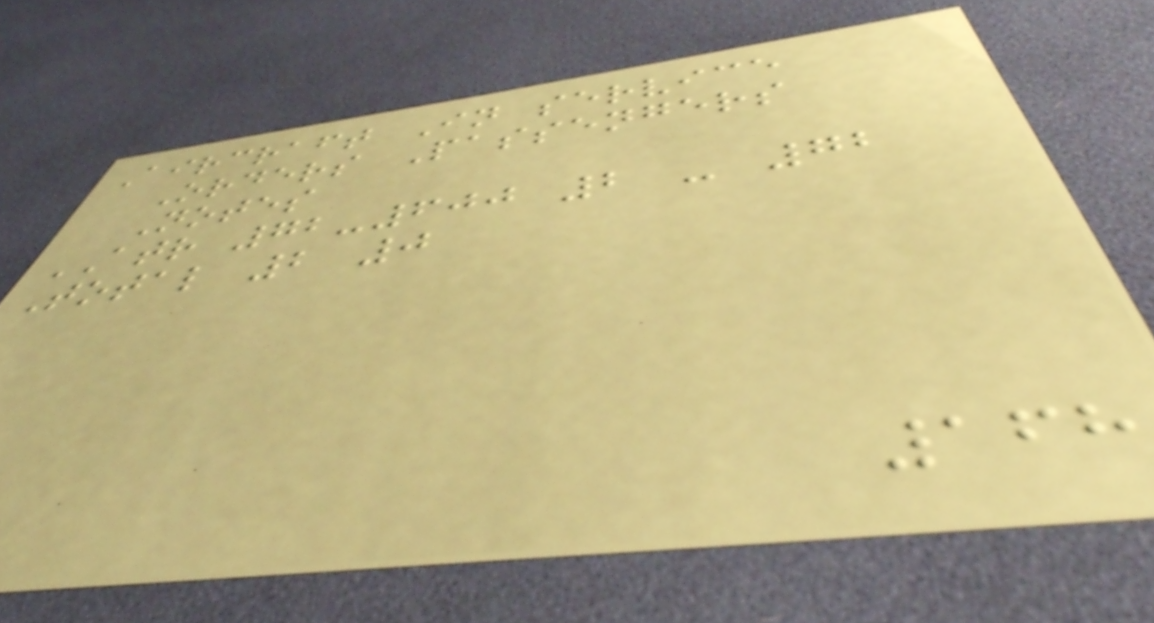Aircraft In service
Orders Passengers
Notes
ATR 72-600 2 - 72
Total 2 0
168
